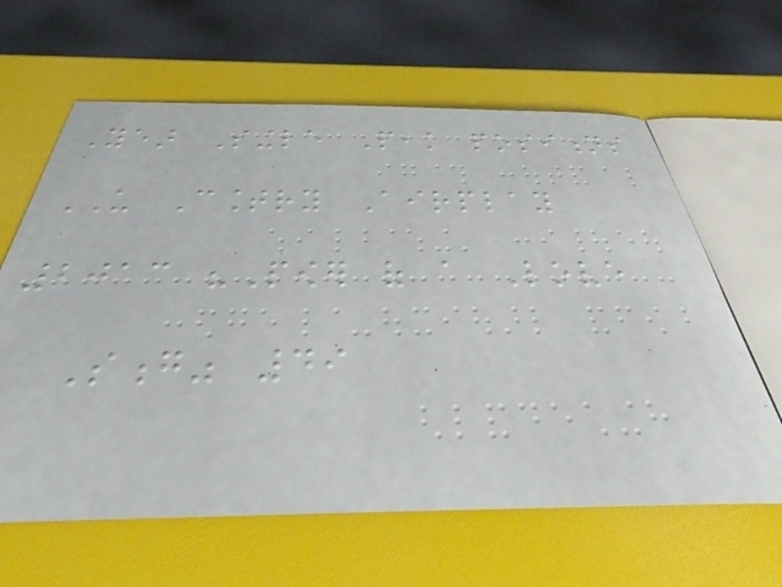Year Single Peak positions
US Country Airplay
2013 "Power of a Love
Song" 49
